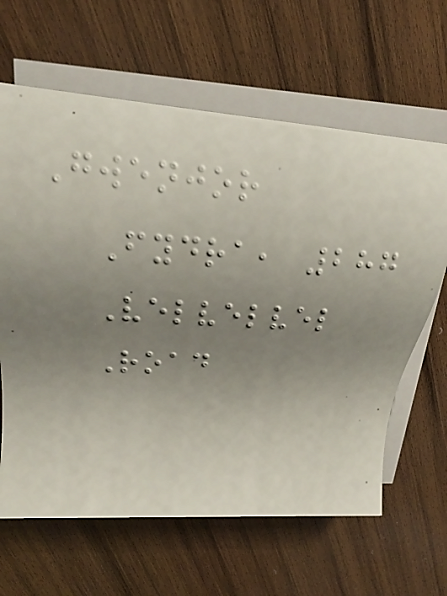Gwenjor
Fydra, 287
Velvelvel
Road
